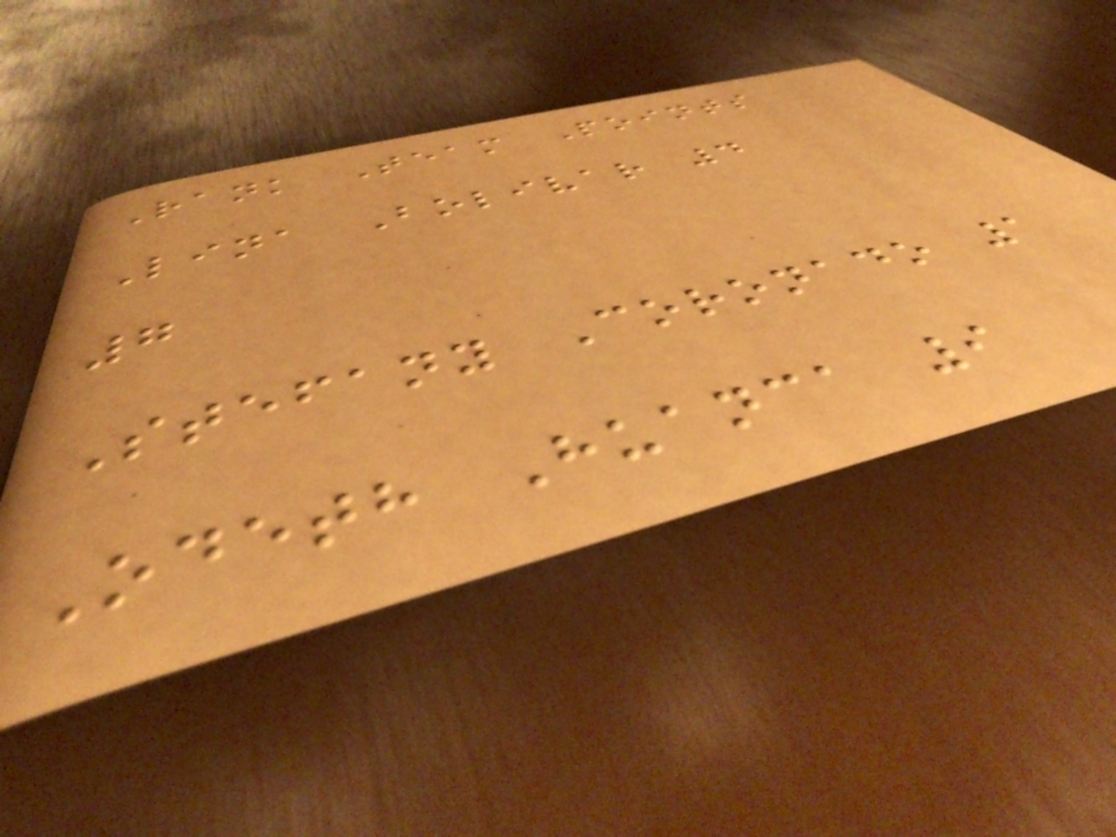Rank Team Points
Lina Bolivar 4
7
Stefany Coronado 1
Odeth Huanca 9
